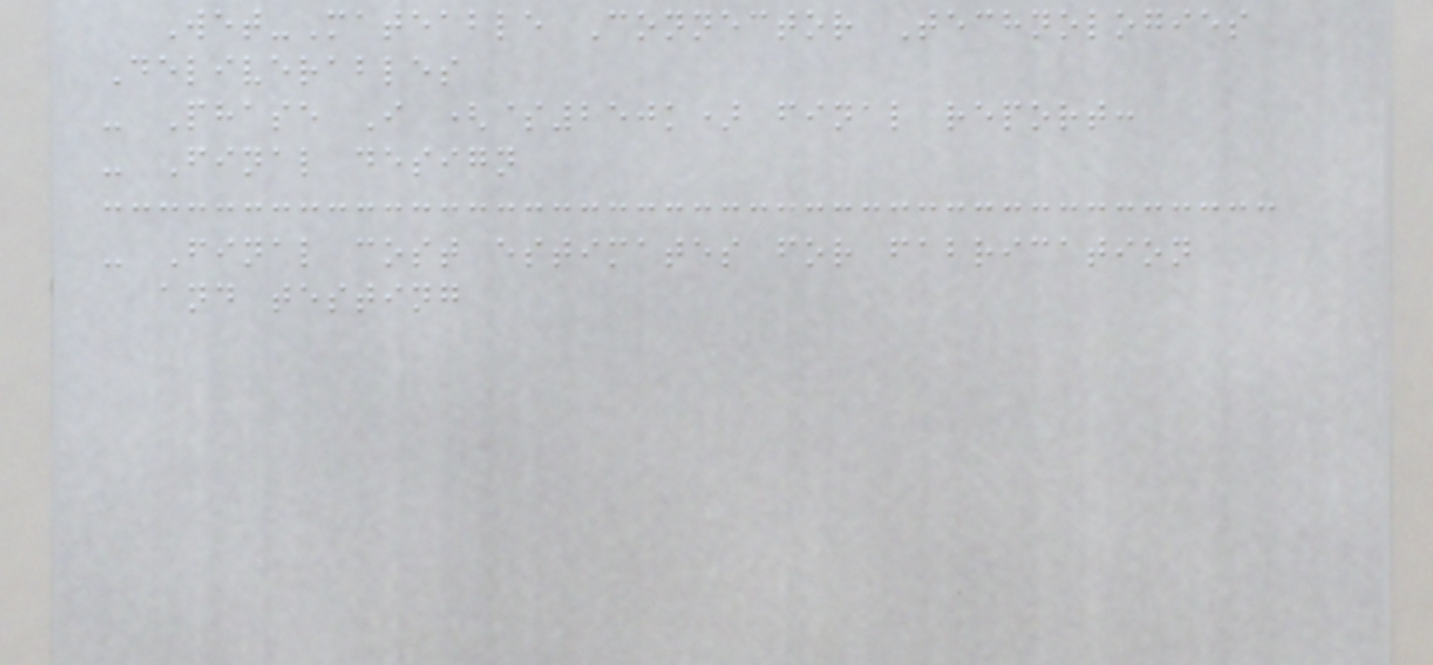Wet-Mateable Connector Technologies
Deliverables
- Phase I ($250k) final report:
- Final design
- Final cost estimates for fabrication
and testing
